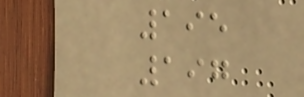195
197
